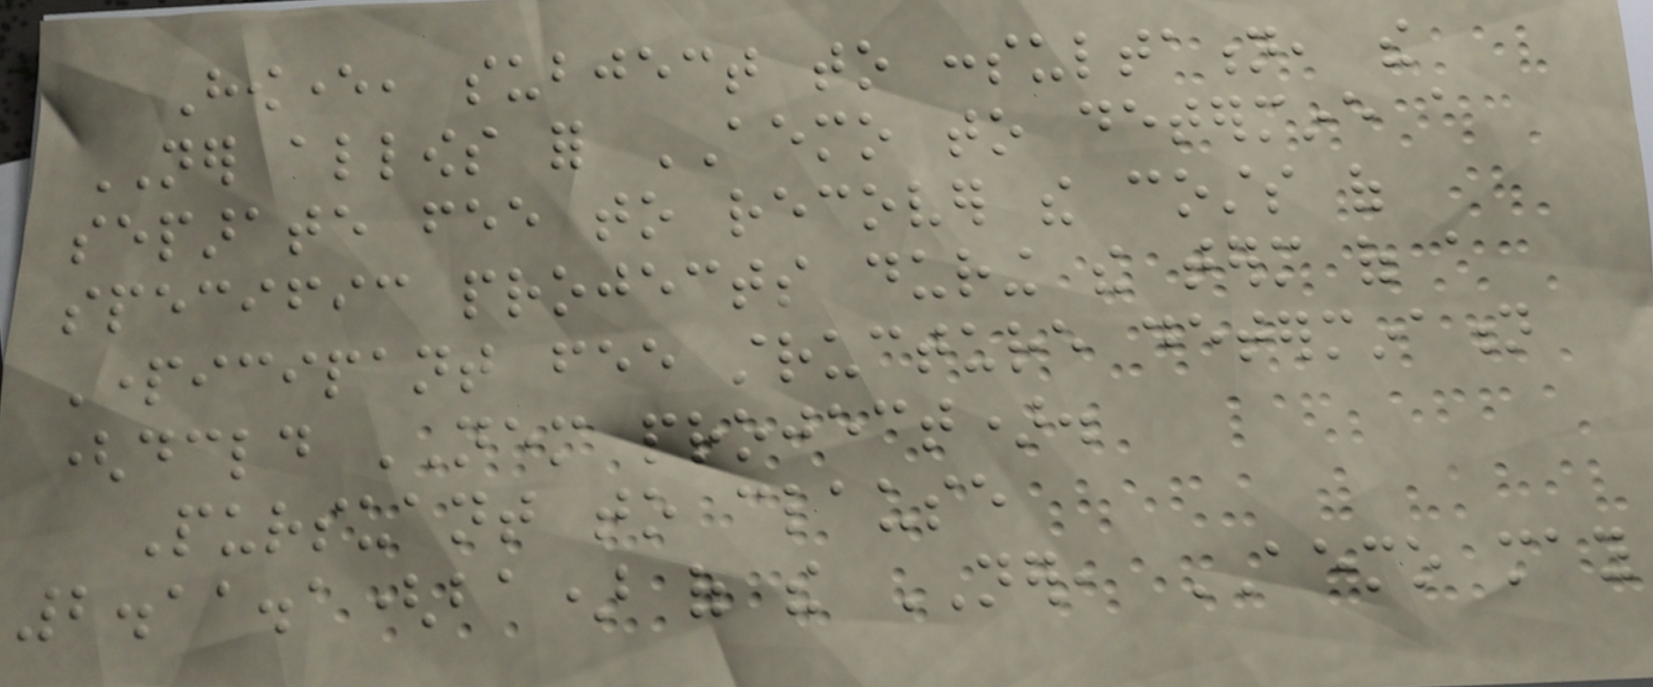However, subject to consultation, the
NER allows for AEMO to determine a
separate fee to recover the costs of
specific projects during the term of a
Participant fee structure determination
(declared NEM project).
Pursuant to clause
2.11.1(ba) of the NER, AEMO may
